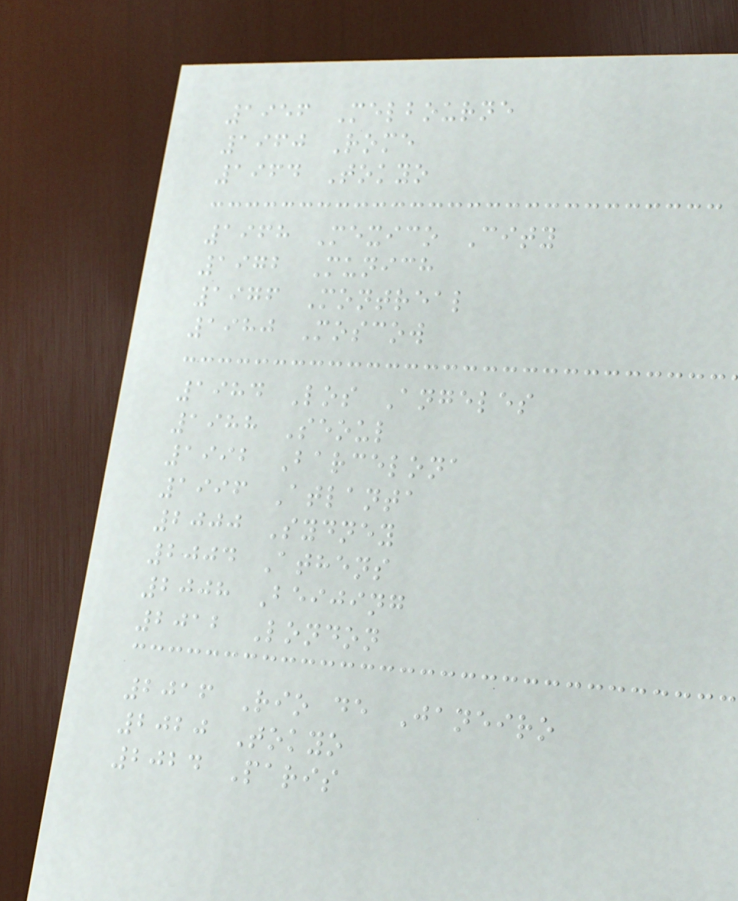1956 Melbourne
1960 Rome
1964 Tokyo
1968 Mexico City
1972 Munich
1976 Montreal
1980 Moscow
1984 Los Angeles
1988 Seoul
1992 Barcelona
1996 Atlanta
2000 Sydney
2004 Athens
2008 Beijing
2012 London
2016 Rio de Janeiro
2020 Tokyo
2024 Paris
